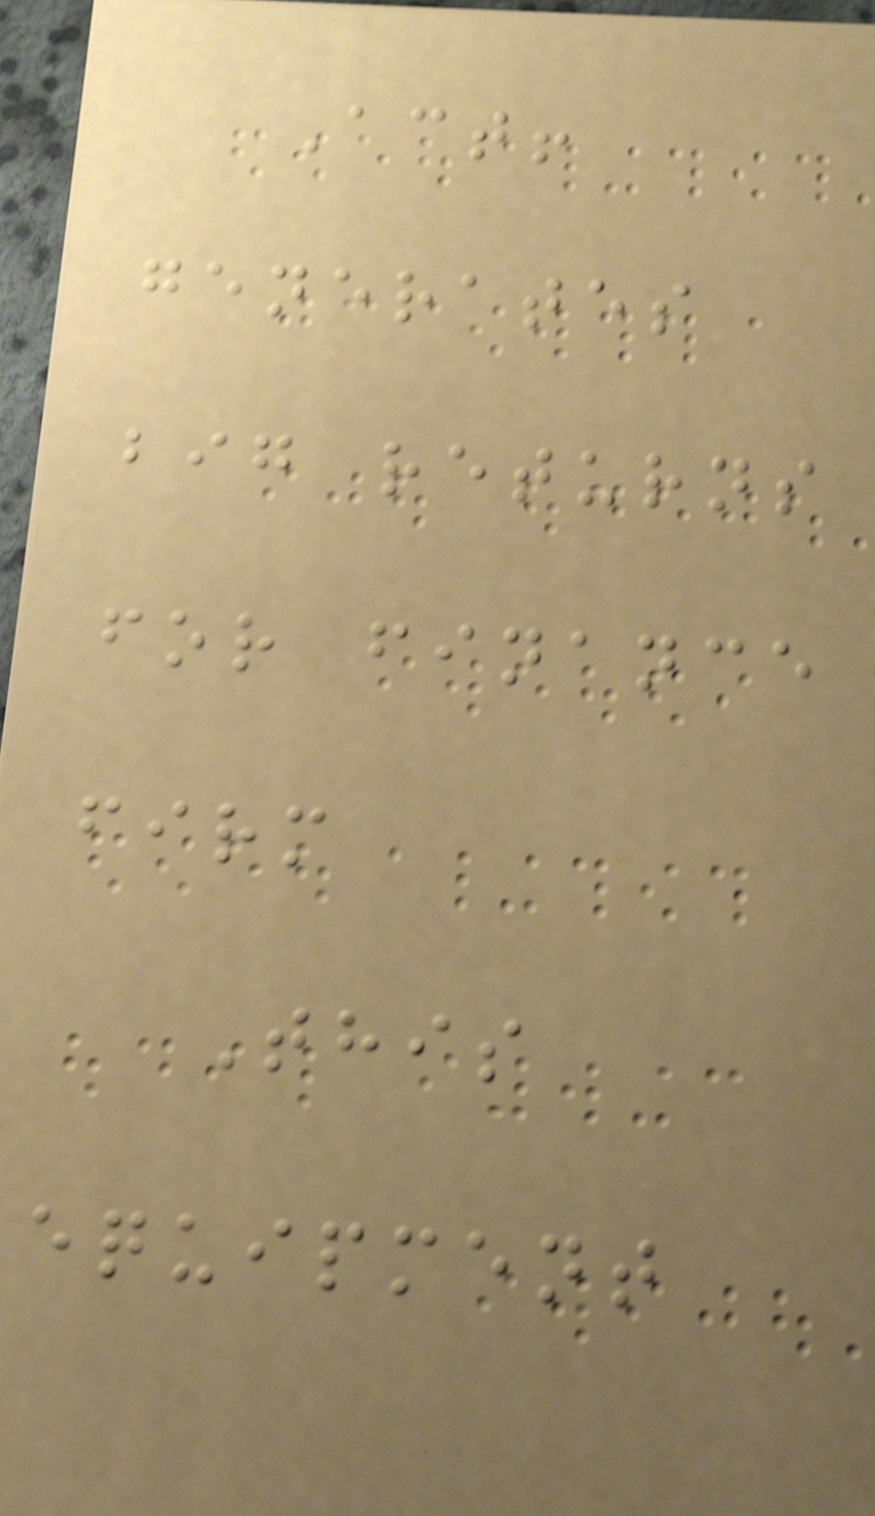Act!
generates
big returns
for finance
firm
This
equipment
